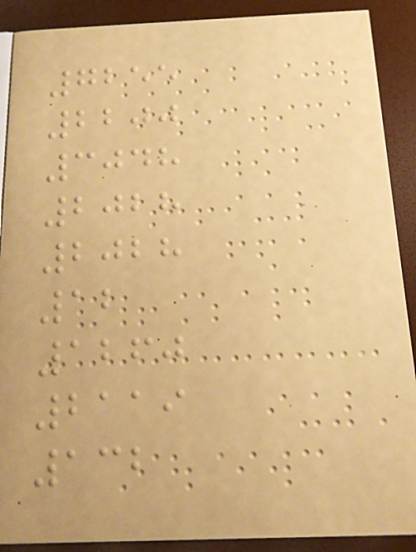7255
2200
3048
2028
2028
12
1260
2119
132
